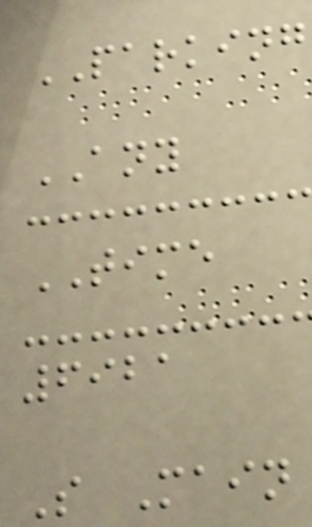PARKING
ANY
TIME
6921
S Main
